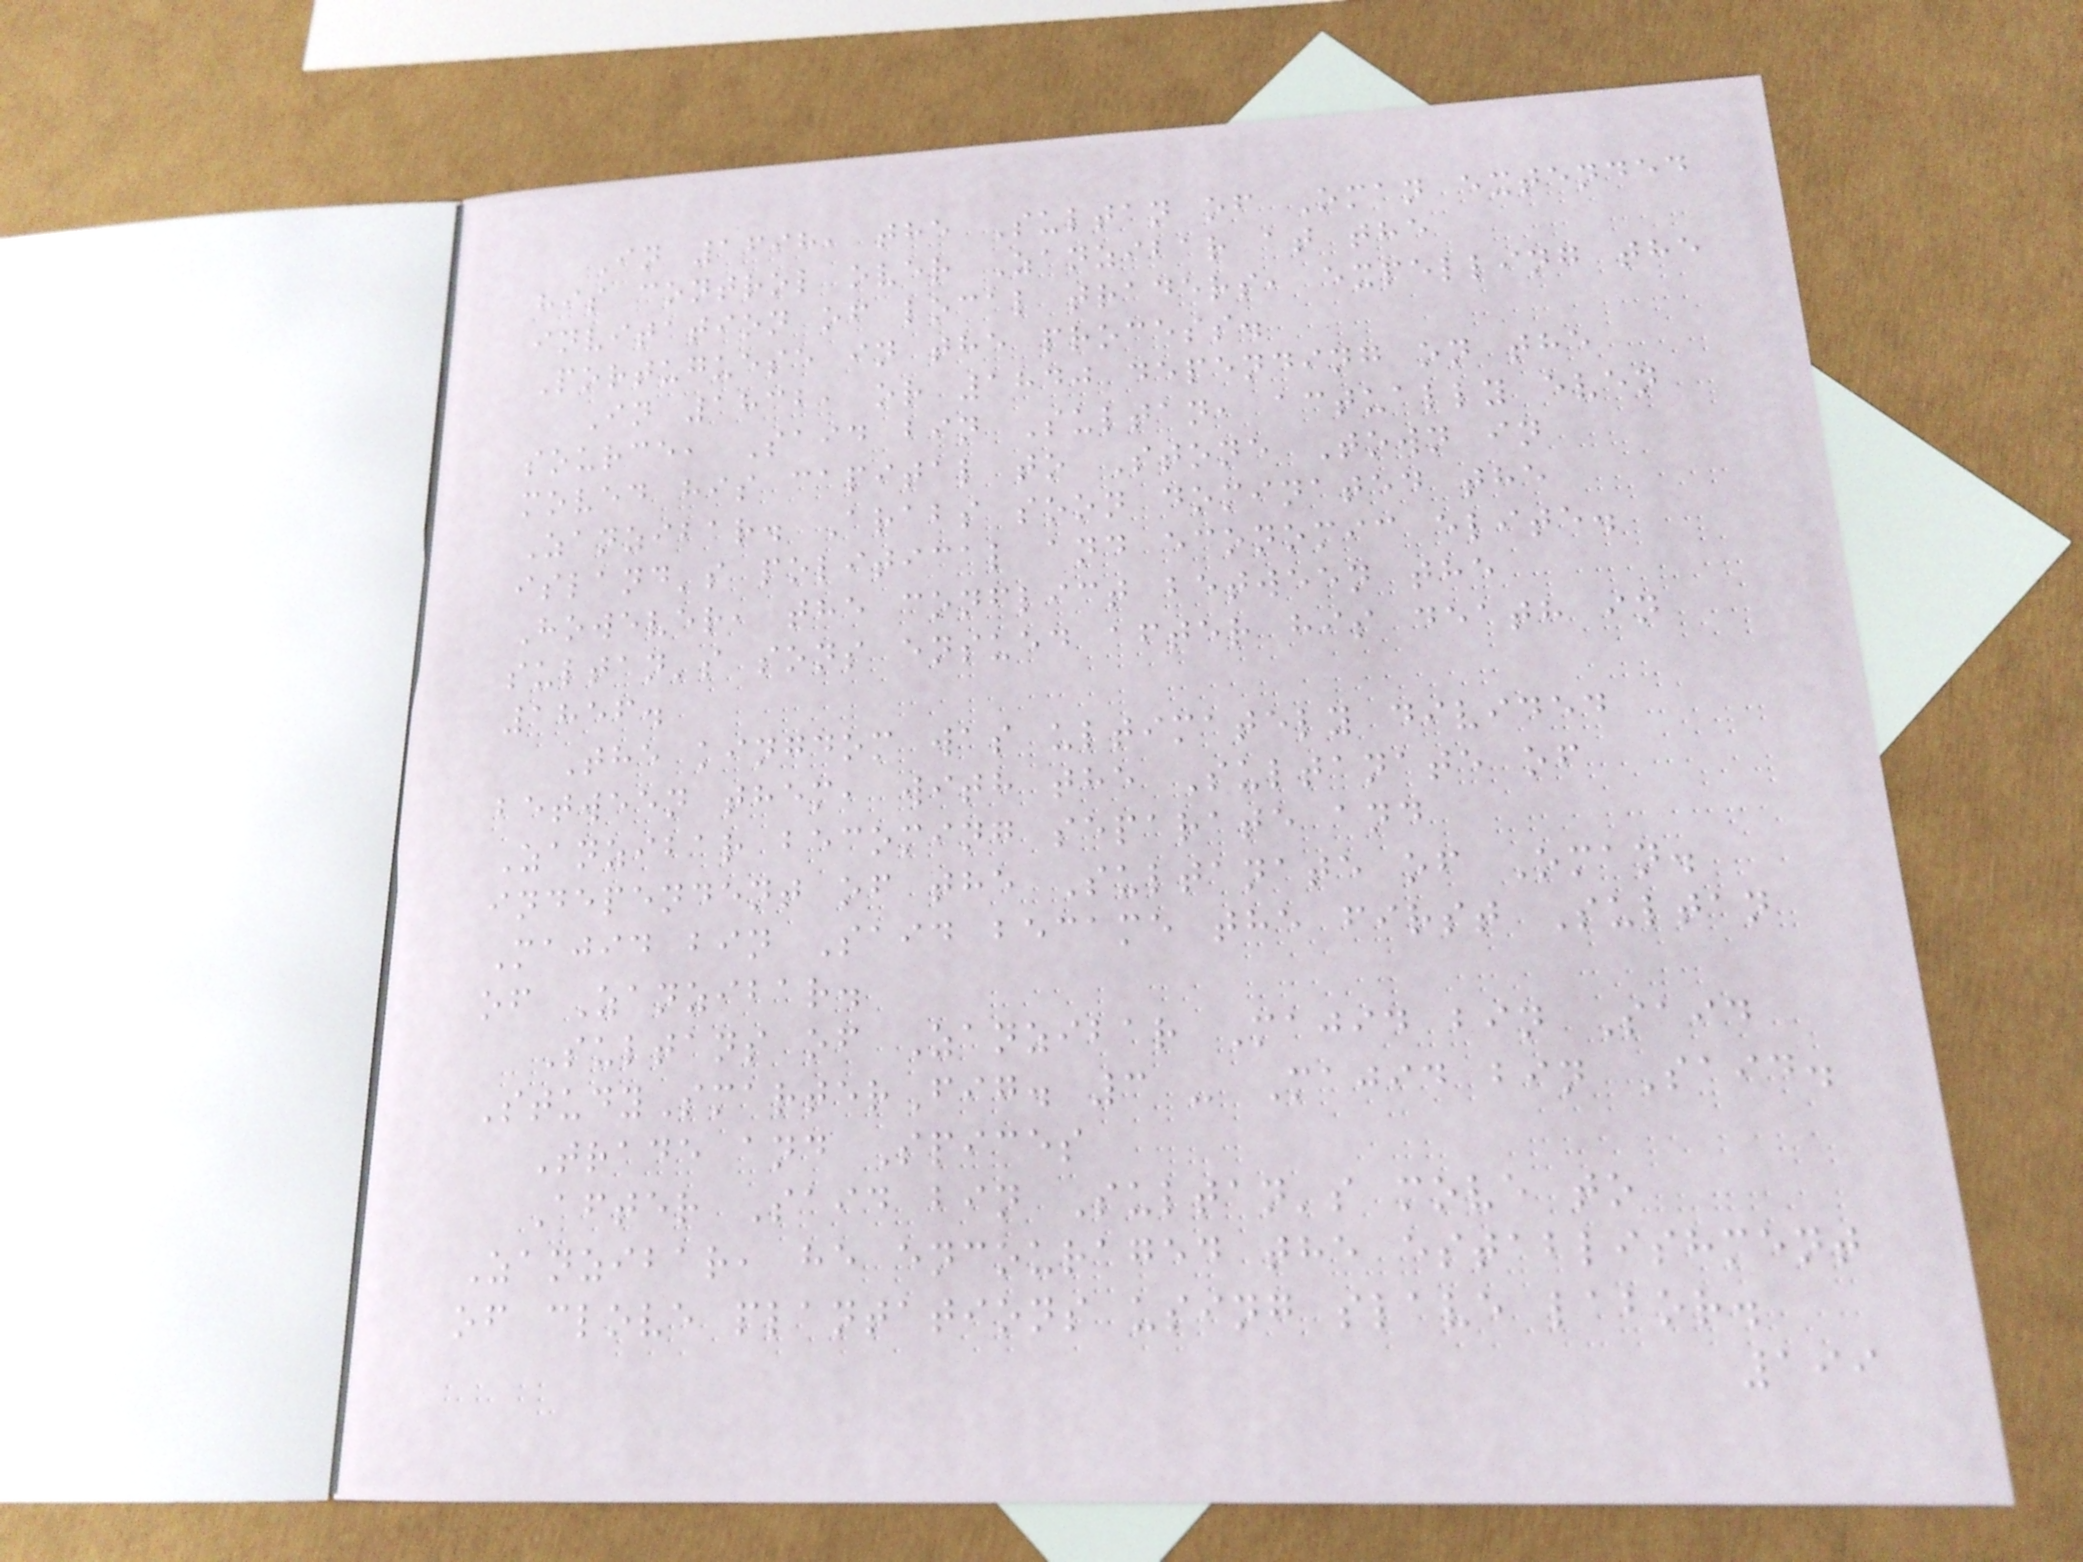In 1698, the Sultan of Oman extended
his control over Zanzibar at the
invitation of local traders, expelling the
Portuguese in the process.
In 1832, or 1840 depending on the
source, Said bin Sultan, actually even
moved his capital to Stone Town in
Zanzibar. Arabs soon dominated the
island's political and economic elite.
However, the conflict between the
sultan's sons ensued after his death in
1856.
The kingdom was ultimately divided
between them, with the Sultanate of
Zanzibar becoming separate and
independent of the Sultanate of Oman.
Majid bin Said became the first Sultan
of Zanzibar.
Sultans of Zanzibar Majid bin Said
StudySmarterFig. 3 - Majid bin Said.
Trade and Spices
After Said bin Sultan's move to
Zanzibar, he encouraged the establishment
of clove plantations using slave labor.
199
